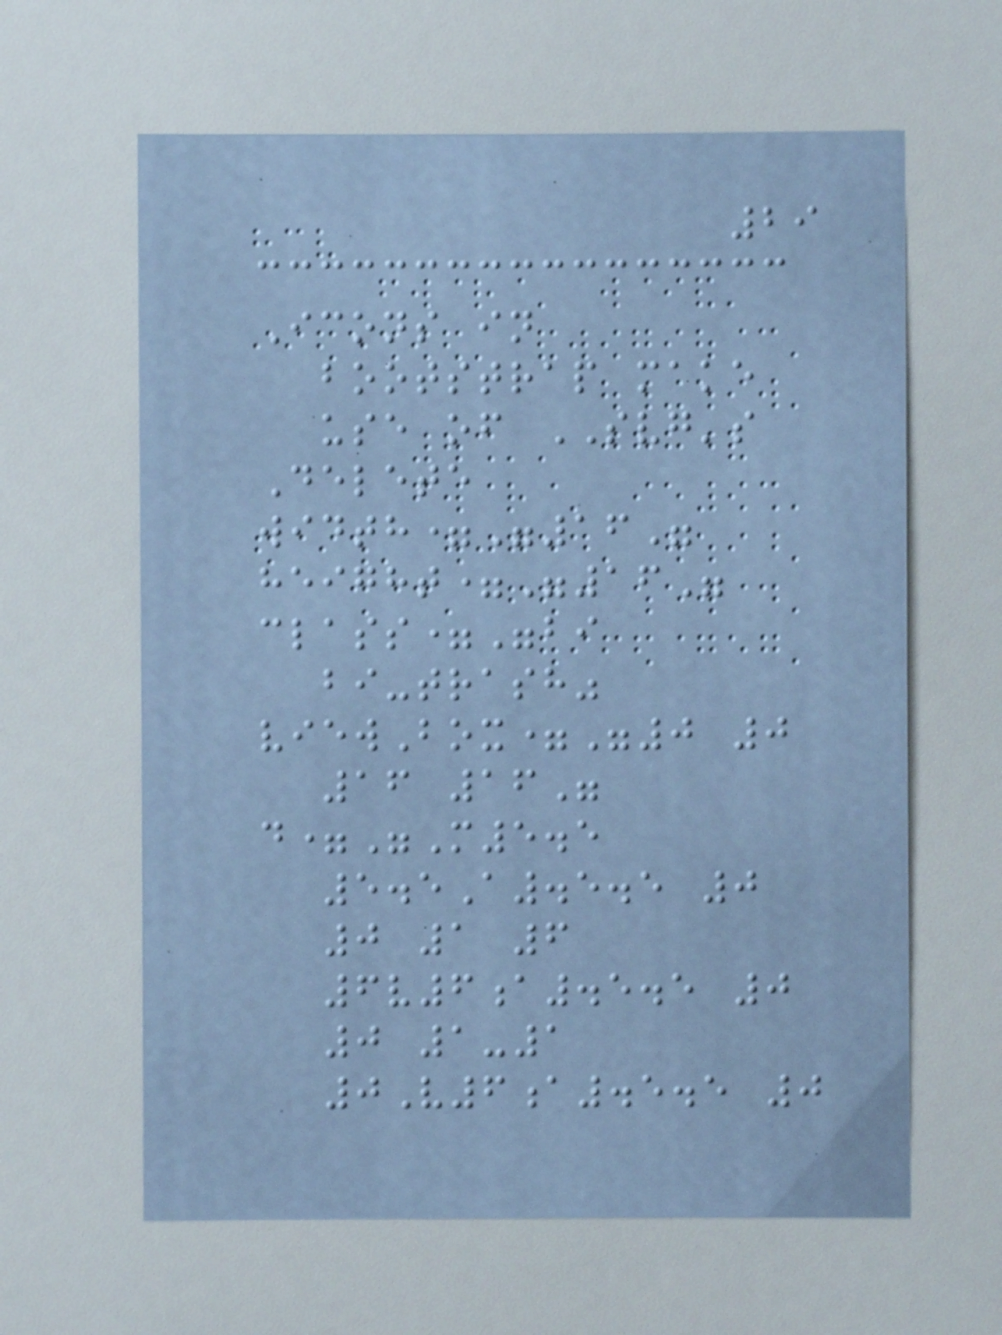29
Icons in
bootstrap make
use of SVG's
Delete
width="16"
height="16"
class="bi
bi-trash"
viewBox="0 0
16 16"
d="M5.5
5.5A.5.5 0
0 1 6
6v6a.5.5 0
0 1-1
0V6a.5.5 0
